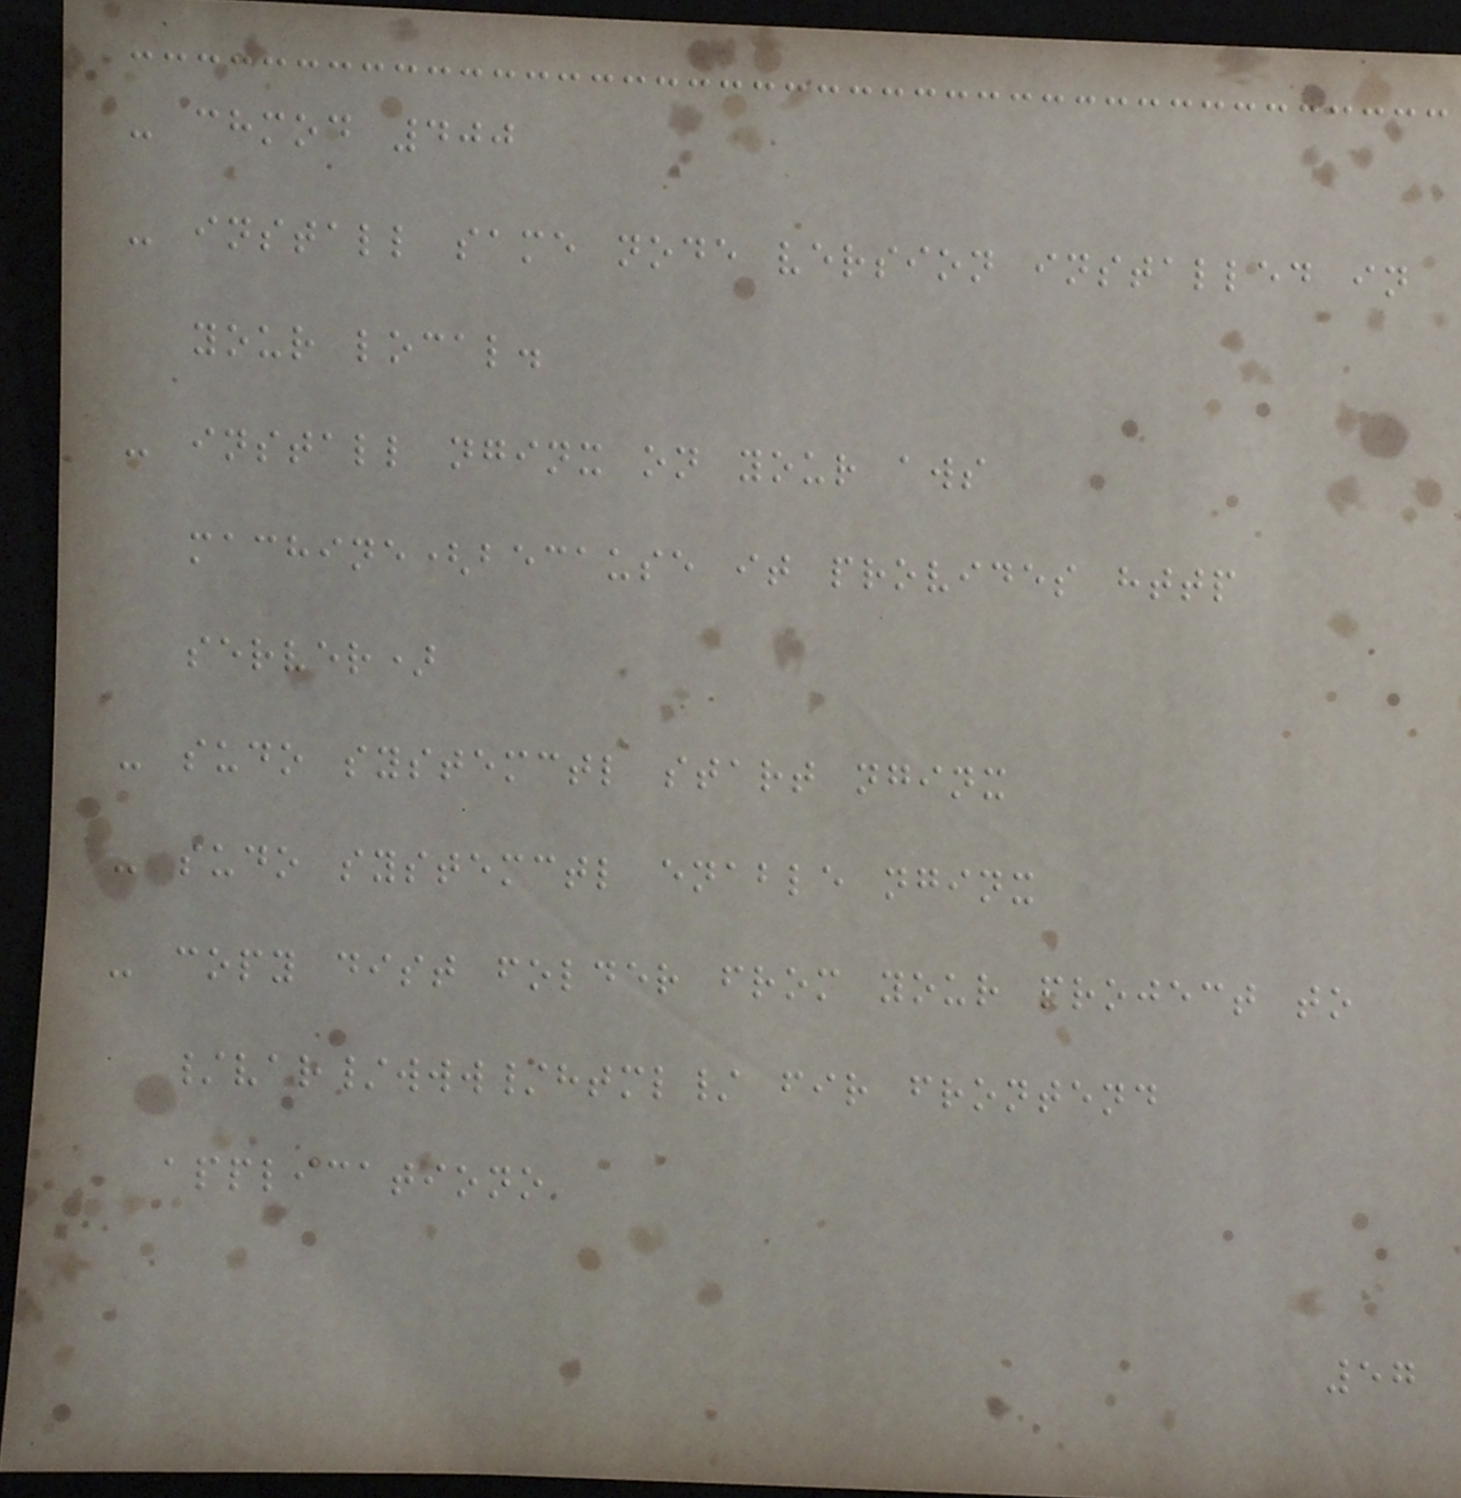- chmod 400
- install same node version installed in
your local.
- install nginx on your aws
machine(because it provides http
server)
- sudo systemctl start nginx
- sudo systemctl enable nginx
- copy dist folder from your project to
/var/www/html/ fir frontend
applicationo
57
